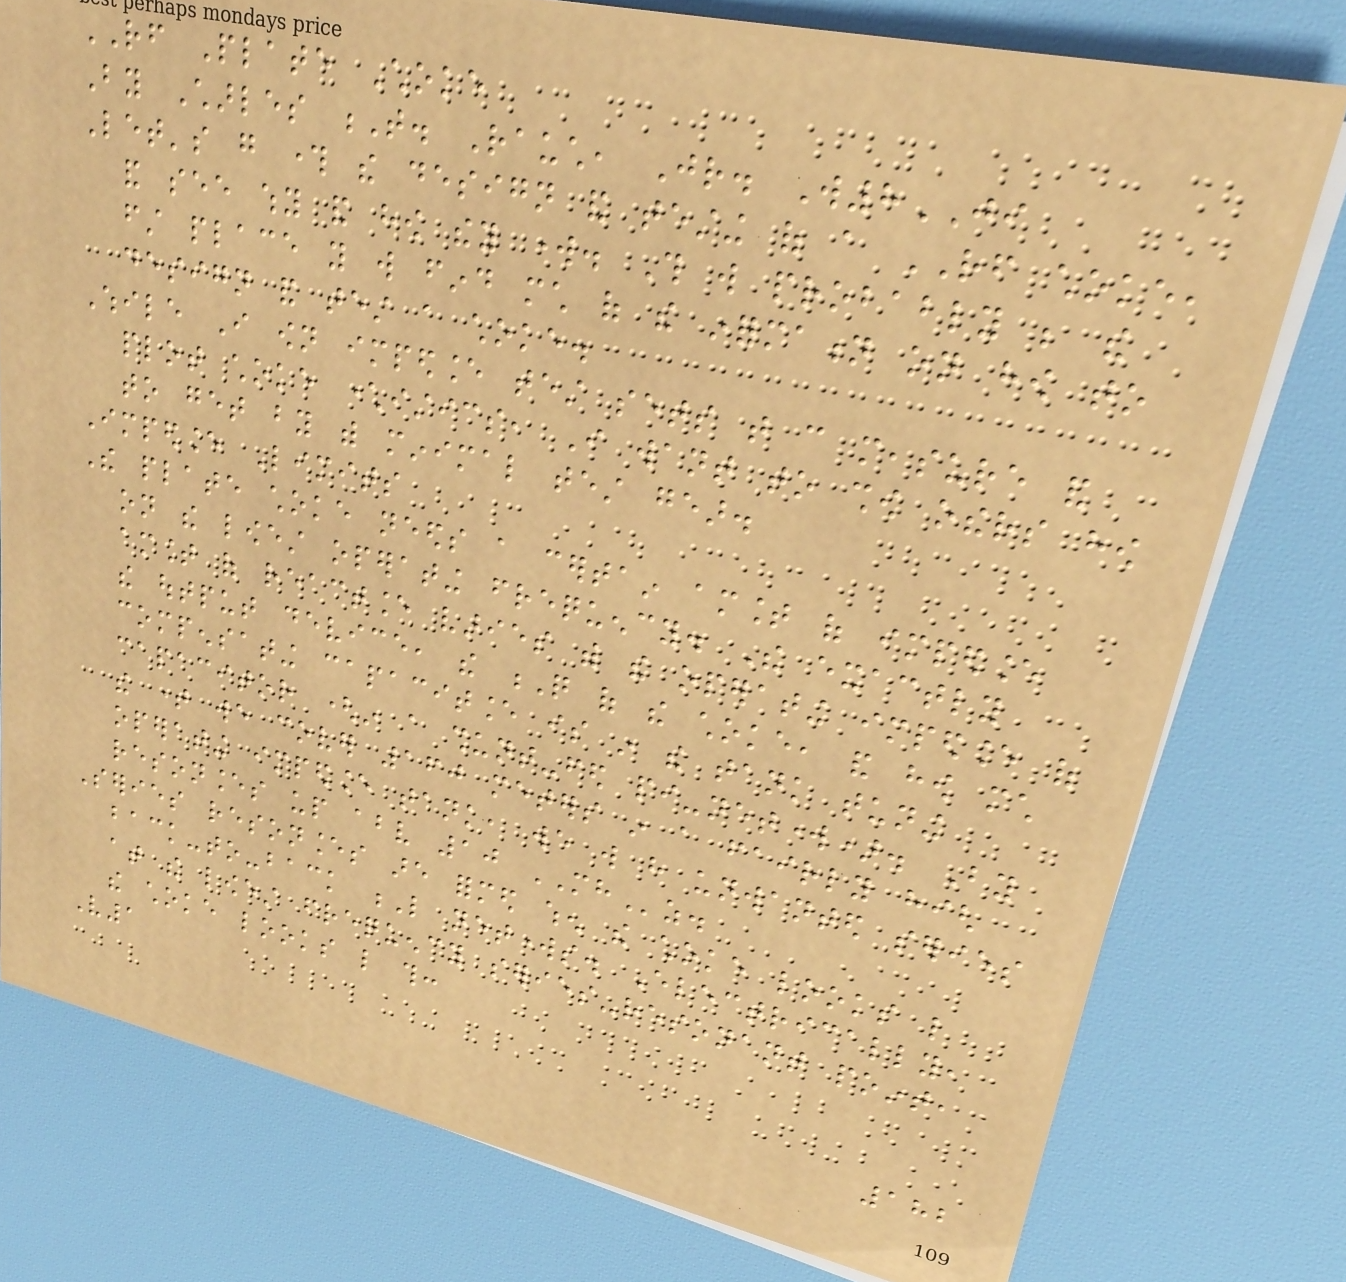RF Plate Choke
By Charles T. Rauch, Jr. W8JI
Let's go through the design and testing of a RF choke,
and see why and how they work. This will probably be the
first place you will find much of the information on how to
design and test a choke.
While I own impedance test sets that can measure and
plot choke characteristics, I want to show others how
to get by with minimal test gear.
Impedance Limits
The plate choke needs a certain amount of impedance
on the lowest operating frequency. The exactly
amount of reactance varies with the operating impedance of
the output device, the Q of the choke, and how much
compensating capacitance is in the tank tuning
capacitor (in a shunt-fed pi-network). By
the time we cover 160 meters in a fairly high
operating impedance tank, we will have unwanted series
resonances up above 10 MHz.
Series resonances are formed when the choke looks like
back-to-back L networks. Electrically,
at the lowest frequency series-resonant point,
the choke looks like this:
V1
182
